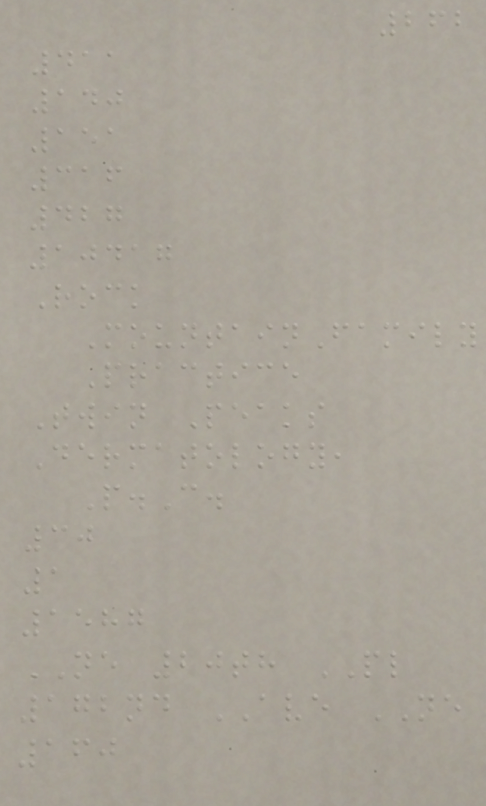262
411
140
151
316
427
10417
Rock
MountainFamily
Practice
Twin Peaks
Dermatology,
P.C.
30
1
1587
NE 20th PL
172nd AVE NE
160
